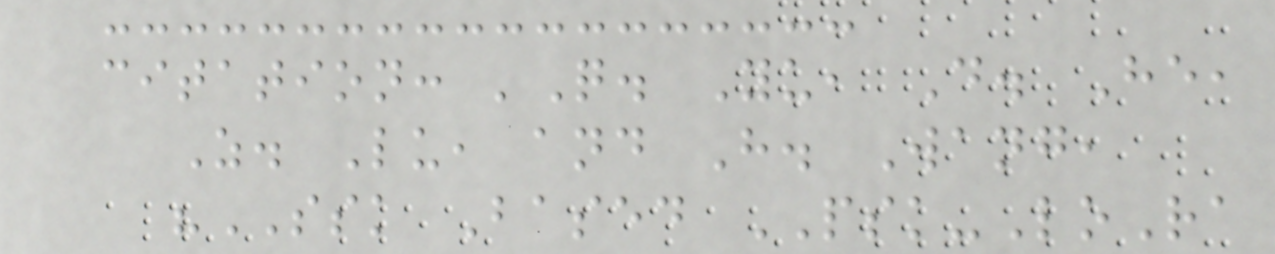citation: 'Q. Yu, D. He,
Z. Lu, and H. Wang,
"SSK Based PSK-LoRa
